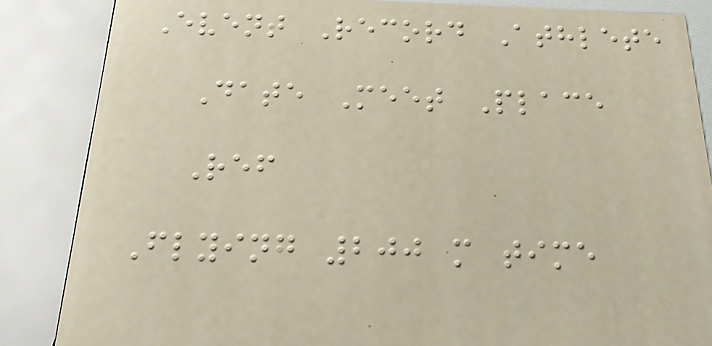Event Record Athlete
Date Meet Place
Ref
Flying 200 m time
